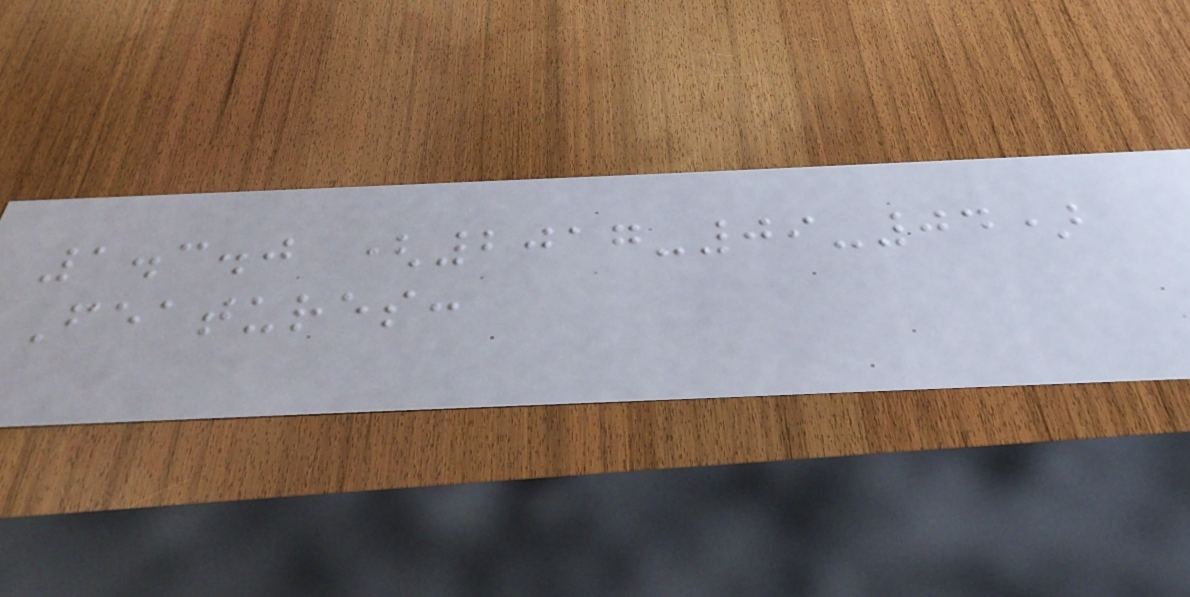1.3.0 (2017-09-04)
Features:
